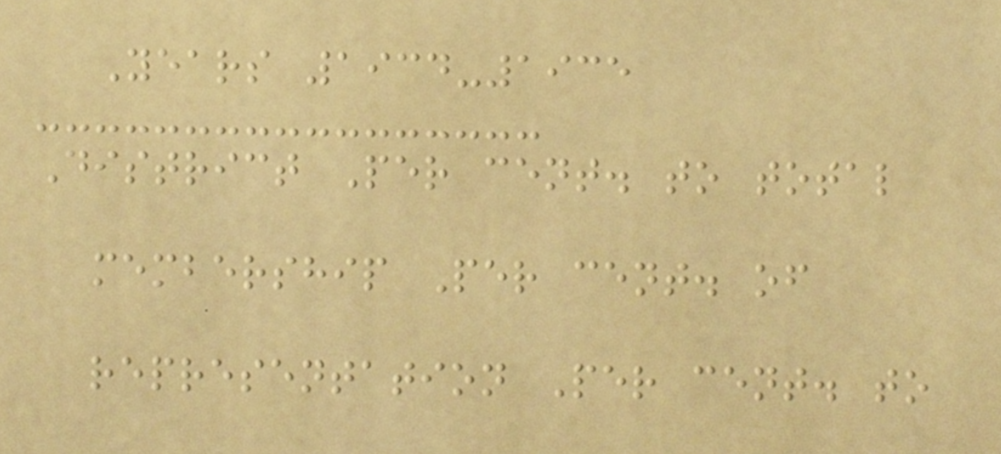Years 1934-1935
District Per cent. to total
membership Per cent. of
representation Per cent. to
